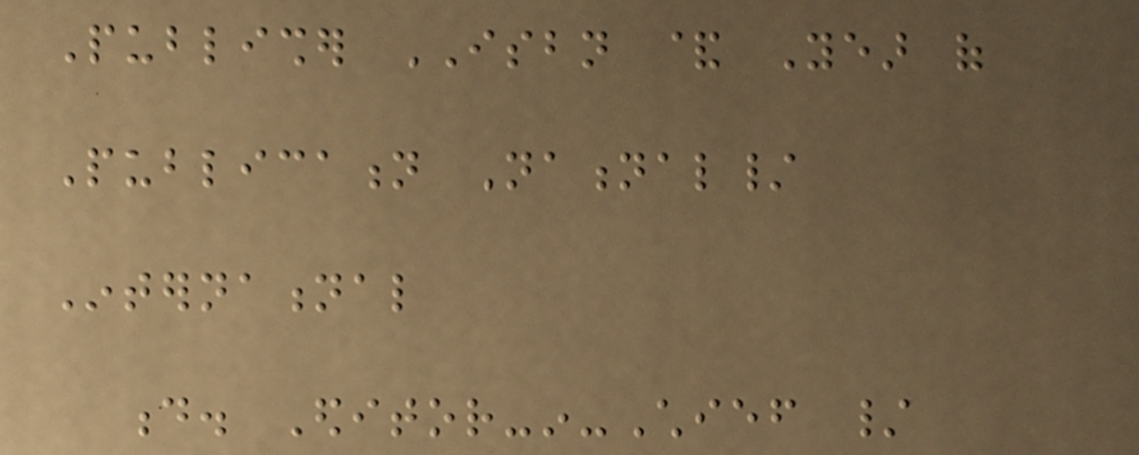Publisher ISBN & Year of
Publication National/
International
d. Editor-in-Chief /
